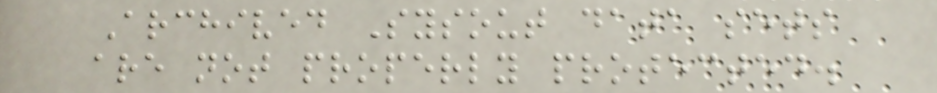Archived Sysout data sets
are not properly protected.
